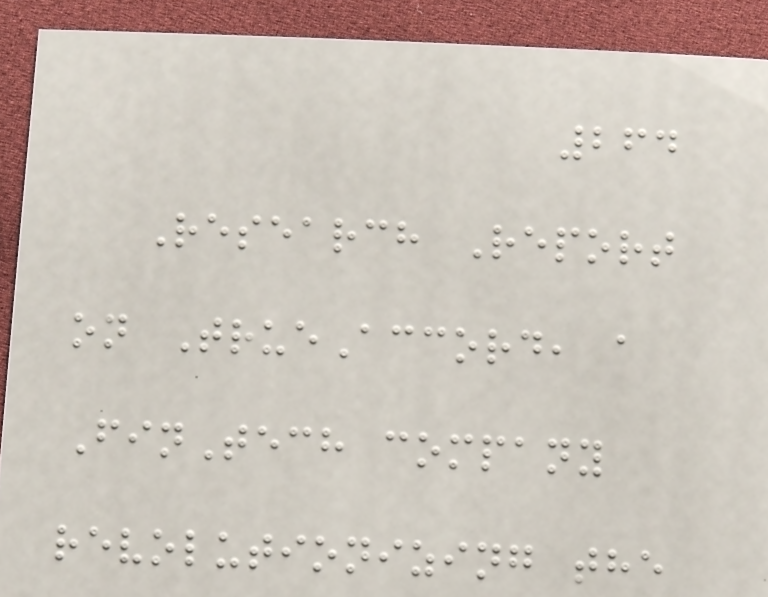264
Research Report
on TrueAccord, a
FinTech company
revolutionizing the
